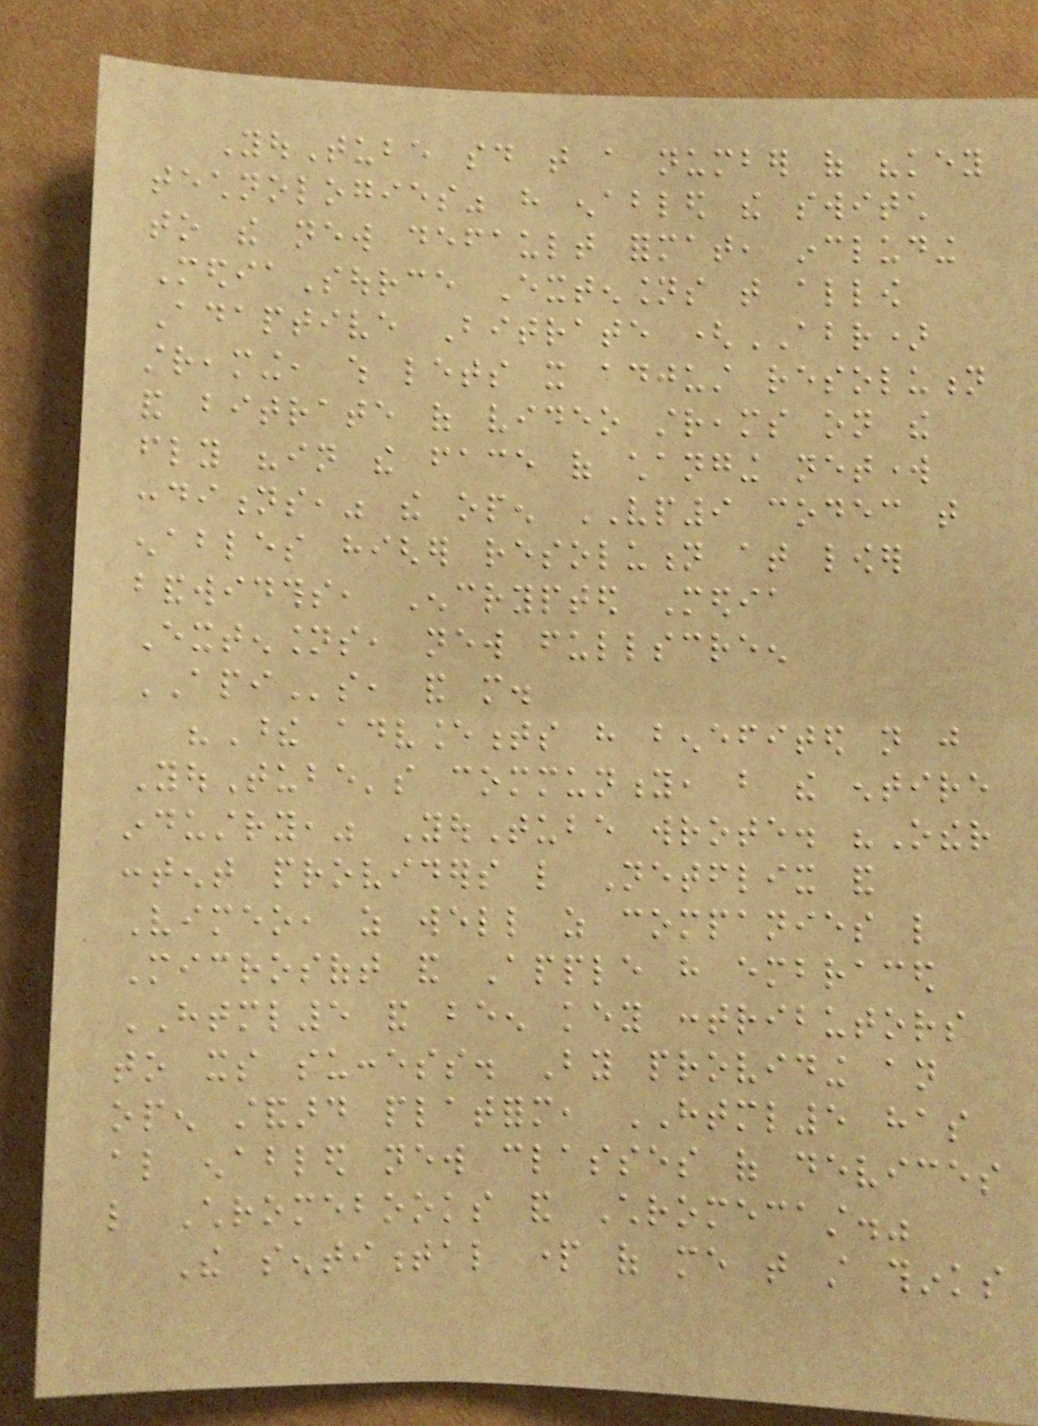YouTube said that a number of "key
technologies" have enabled the switch
to the new default format, including
MediaSource Extensions that allow
Adaptive Bitrate (ABR)
streaming, which lets it adjust resolution
and bitrate of video streams on the
fly "in the face of changing network
conditions," the open VP9 codec that
enables higher resolution at lower
bandwidths, Encrypted Media
Extensions, new fullscreen
APIs, and more.
"These advancements have benefited not just
YouTube's community, but the entire
industry," YouTube wrote. "Other
content providers like Netflix and
Vimeo, as well as companies like
Microsoft and Apple have embraced
HTML5 and been key contributors
to its success. By providing an
open standard platform, HTML5 has
also enabled new classes of devices
like Chromebooks and Chromecast."
The sentimental part of me that still thinks
